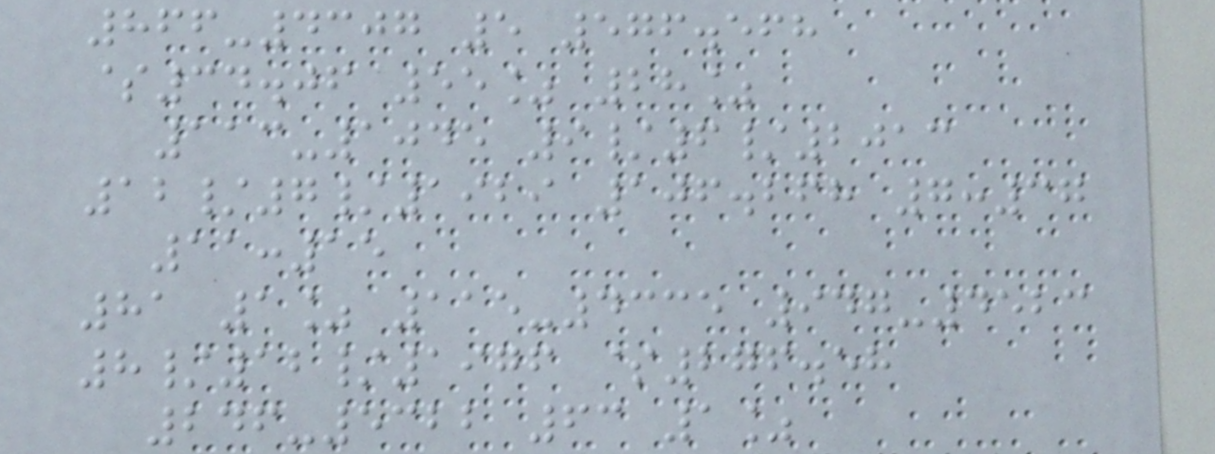866-4307 5 576.568
$34.06 55% 28%
113-1045 9/6/2013
12/7/1929 106.268 7:37
11:15
81 1% 115-4335 947-4523
8/12/1976 $276.58
246-5322 63 1%
